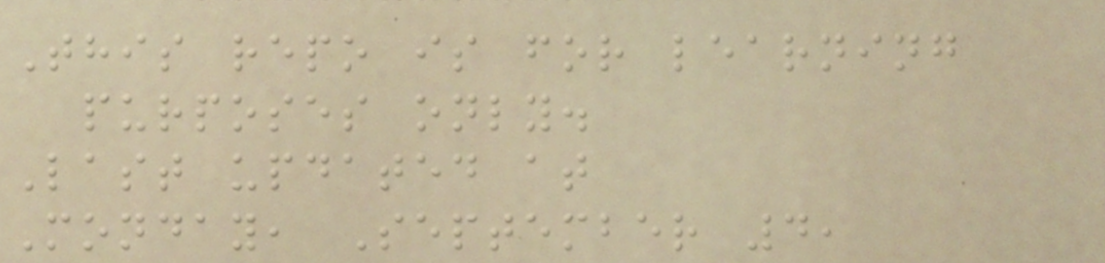This repo is for learning
purposes only.
Last updated at
Monday, September 4,
